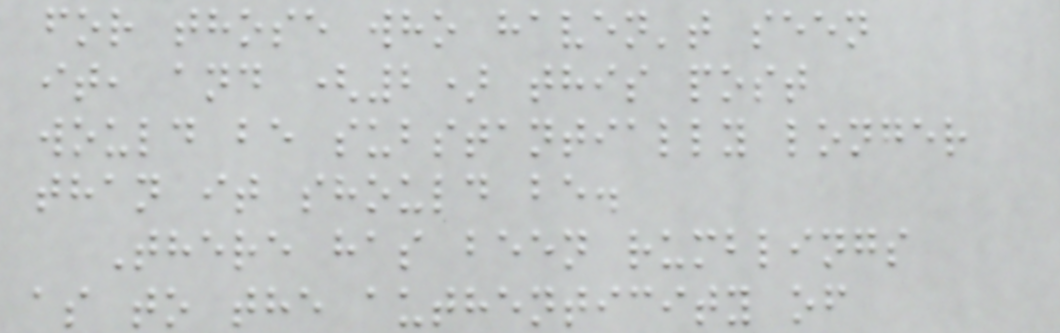for those who haven't seen
it, and (2) this post
would be substantially longer
than it should be.
There has been rumblings
as to the authenticity of
